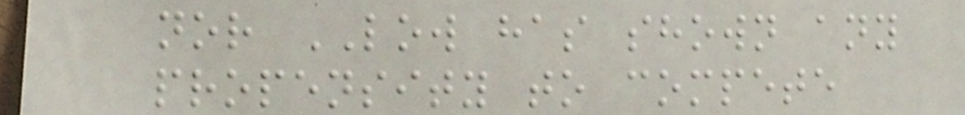nor LOW has shown any
propensity to compete
